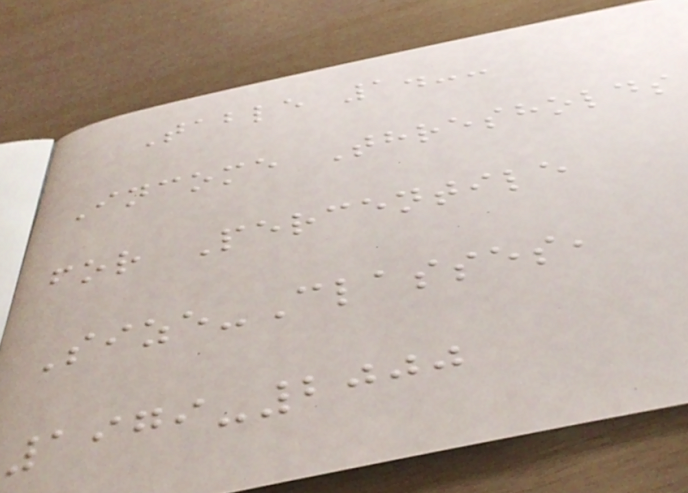Table 1.--
Income Thresholds
for Percentile
Size-Classes,
1979-2000
